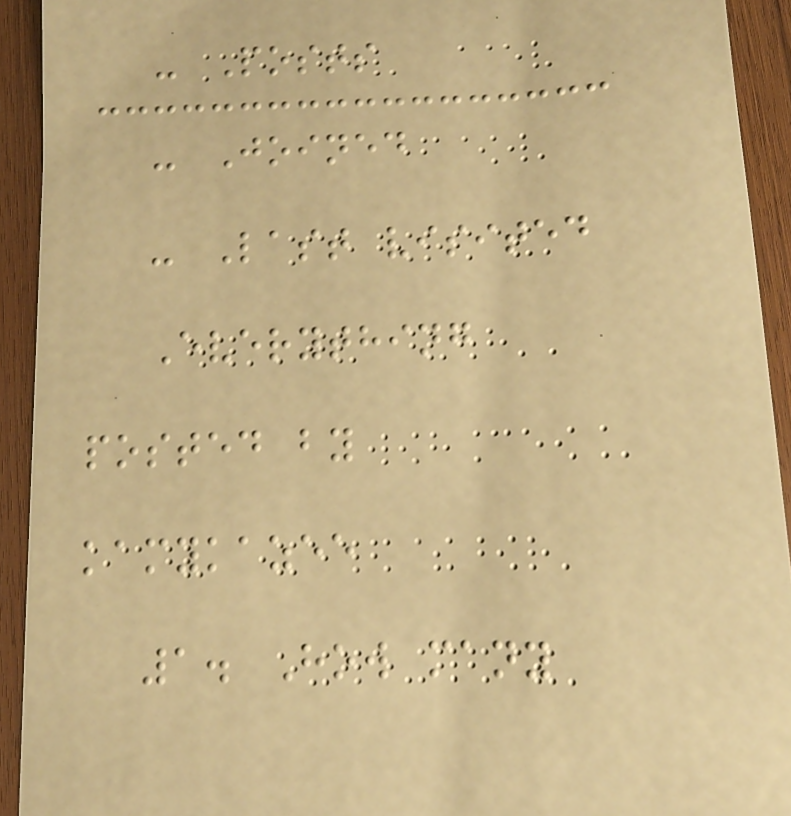- Posts
- Joined
- Last visited
Everything
posted by
kamykazee
1. How many
